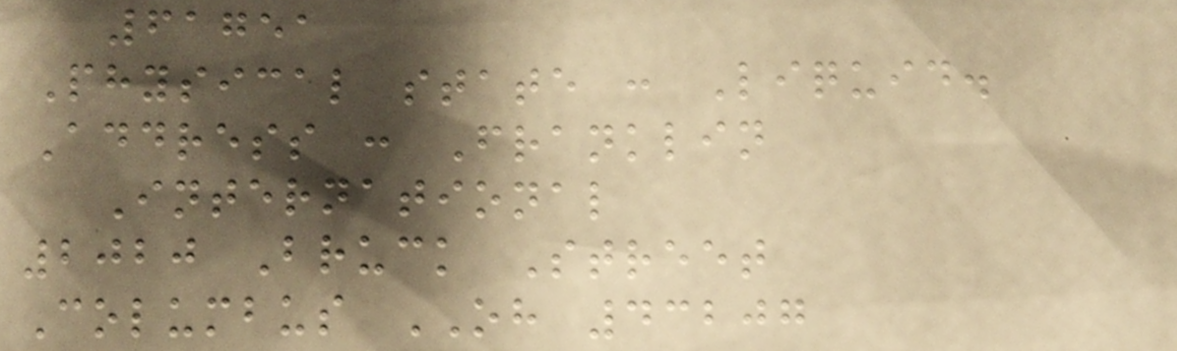61751
Physical state : Liquid.
Address : Franklin
International
2020 Bruck Street
Columbus OH 43207
